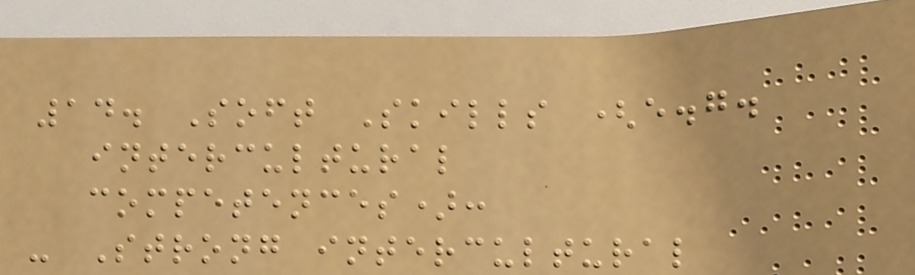14. Soft Skills (e.g.
intercultural
competences):
- Strong intercultural
